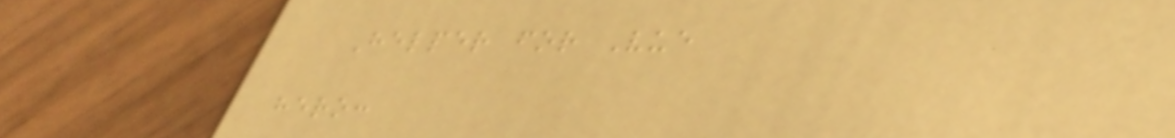Helper for Vue
hero:
